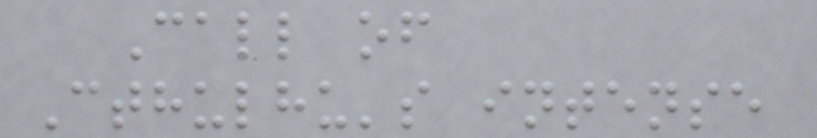Call of
Cthulhu's intense
